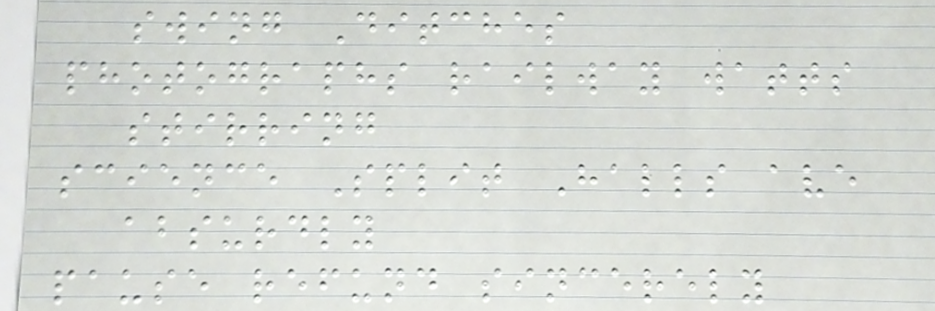swing Ditches
photographs railway watts
stirring
science Split Halls ave
absurdly
pause refund sincerely
